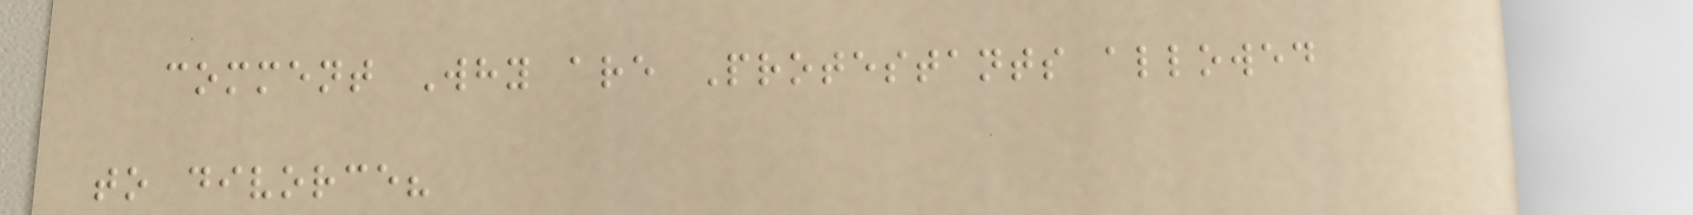comment Why are Protestants allowed
to divorce?
